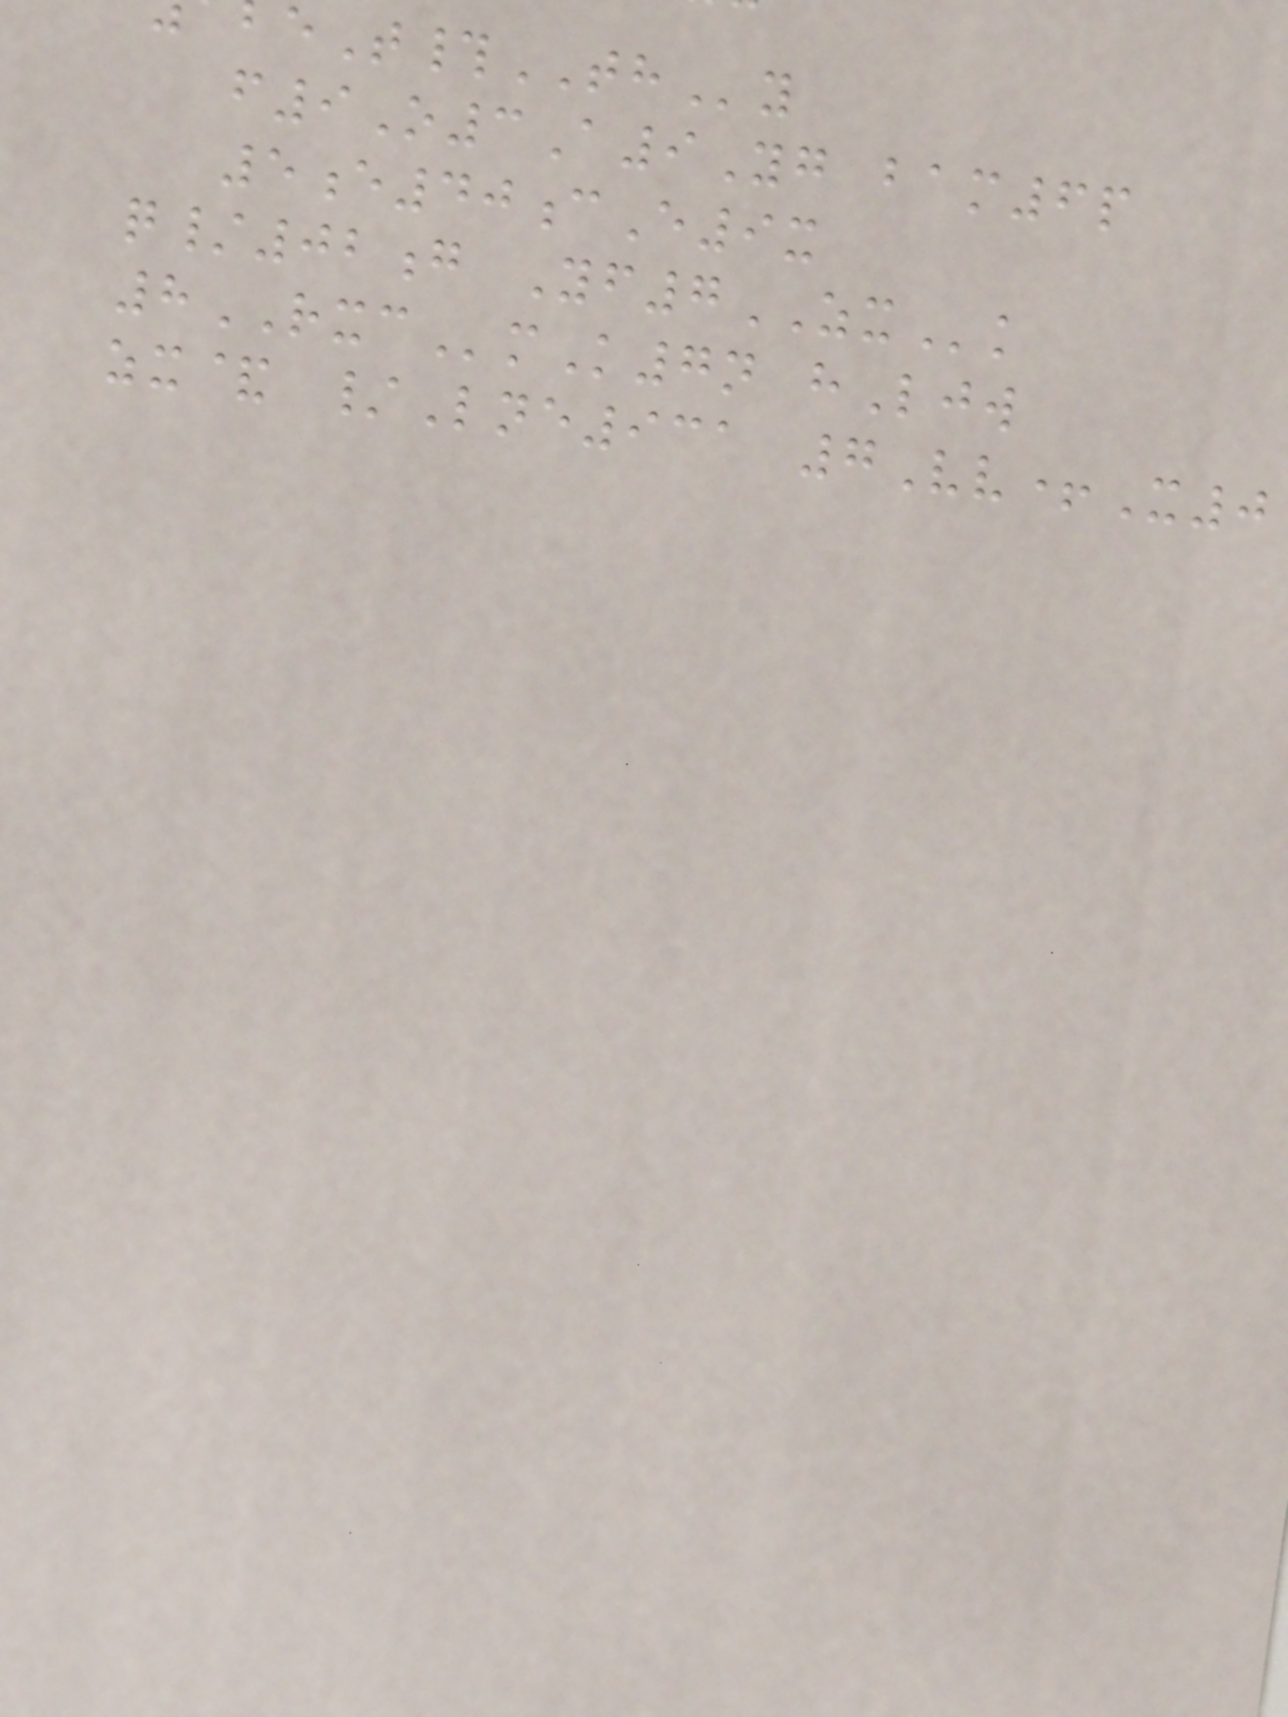T#THy
f9O3A9Yg bam6p
5e40cE9x
q/02g Yf7ZXk
8RXCmK7n hLjw
zx& /Lne931 7Vv+X0
